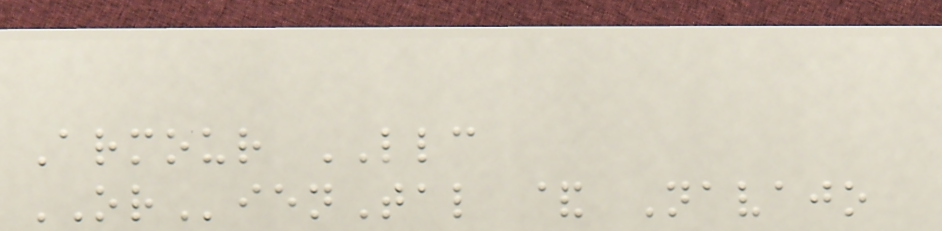Armour LLC
ORienTal & Navajo
